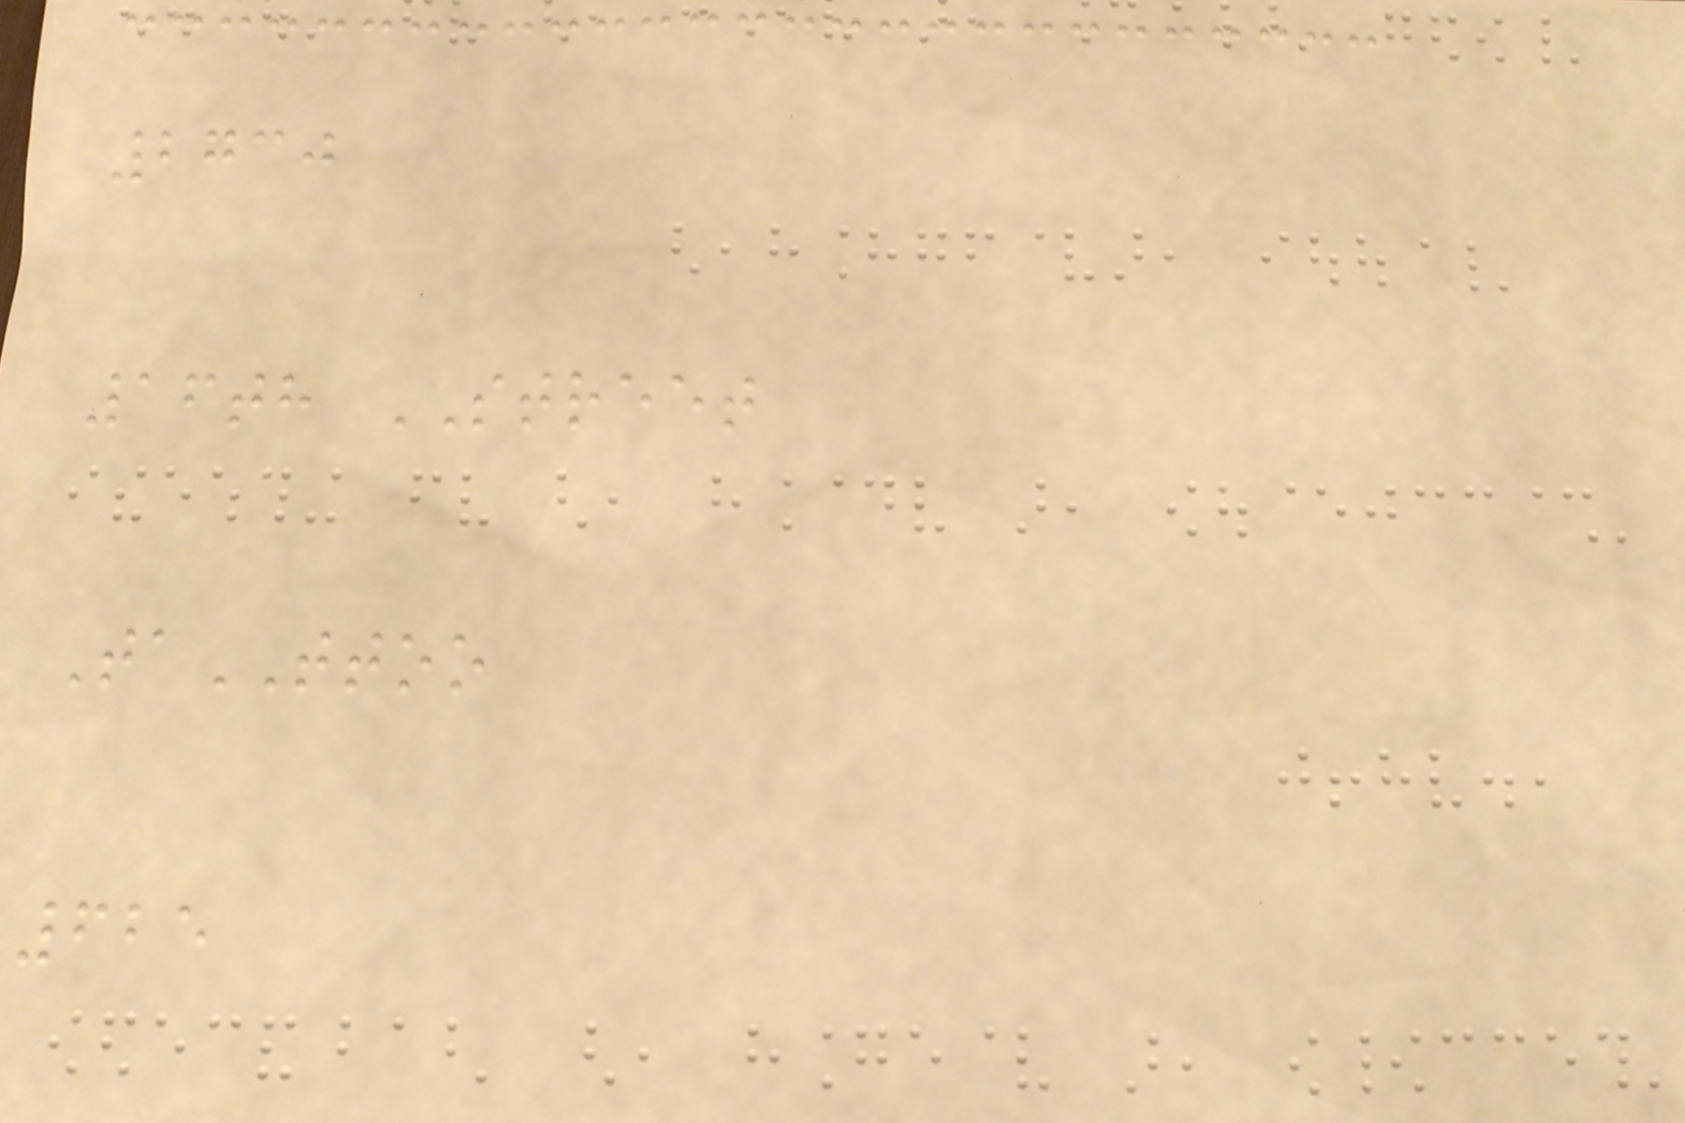2730
16th STREET
TaTTOO
625
